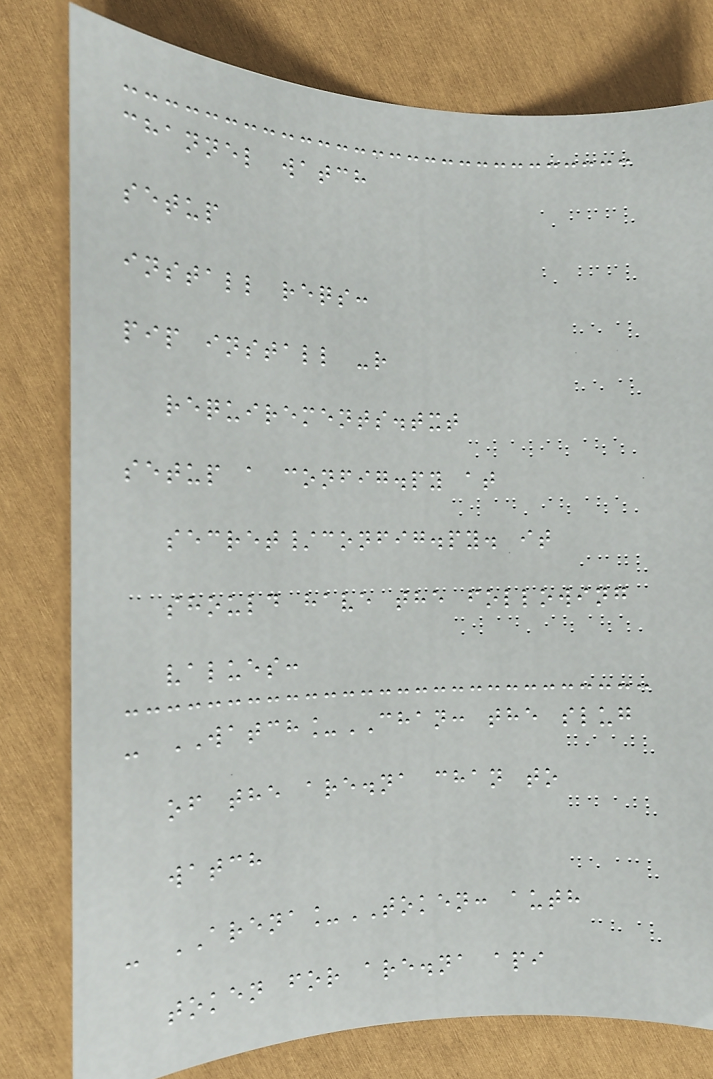channel watch
setup
install reqs:
pip install -r
requirements.txt
setup a config.py at
secret/config.py. it
should have the following
values:
- WATCH_CHAN: the slug
of the are.na chan to
watch
- ARENA_TOKEN: auth
token for are.na api
